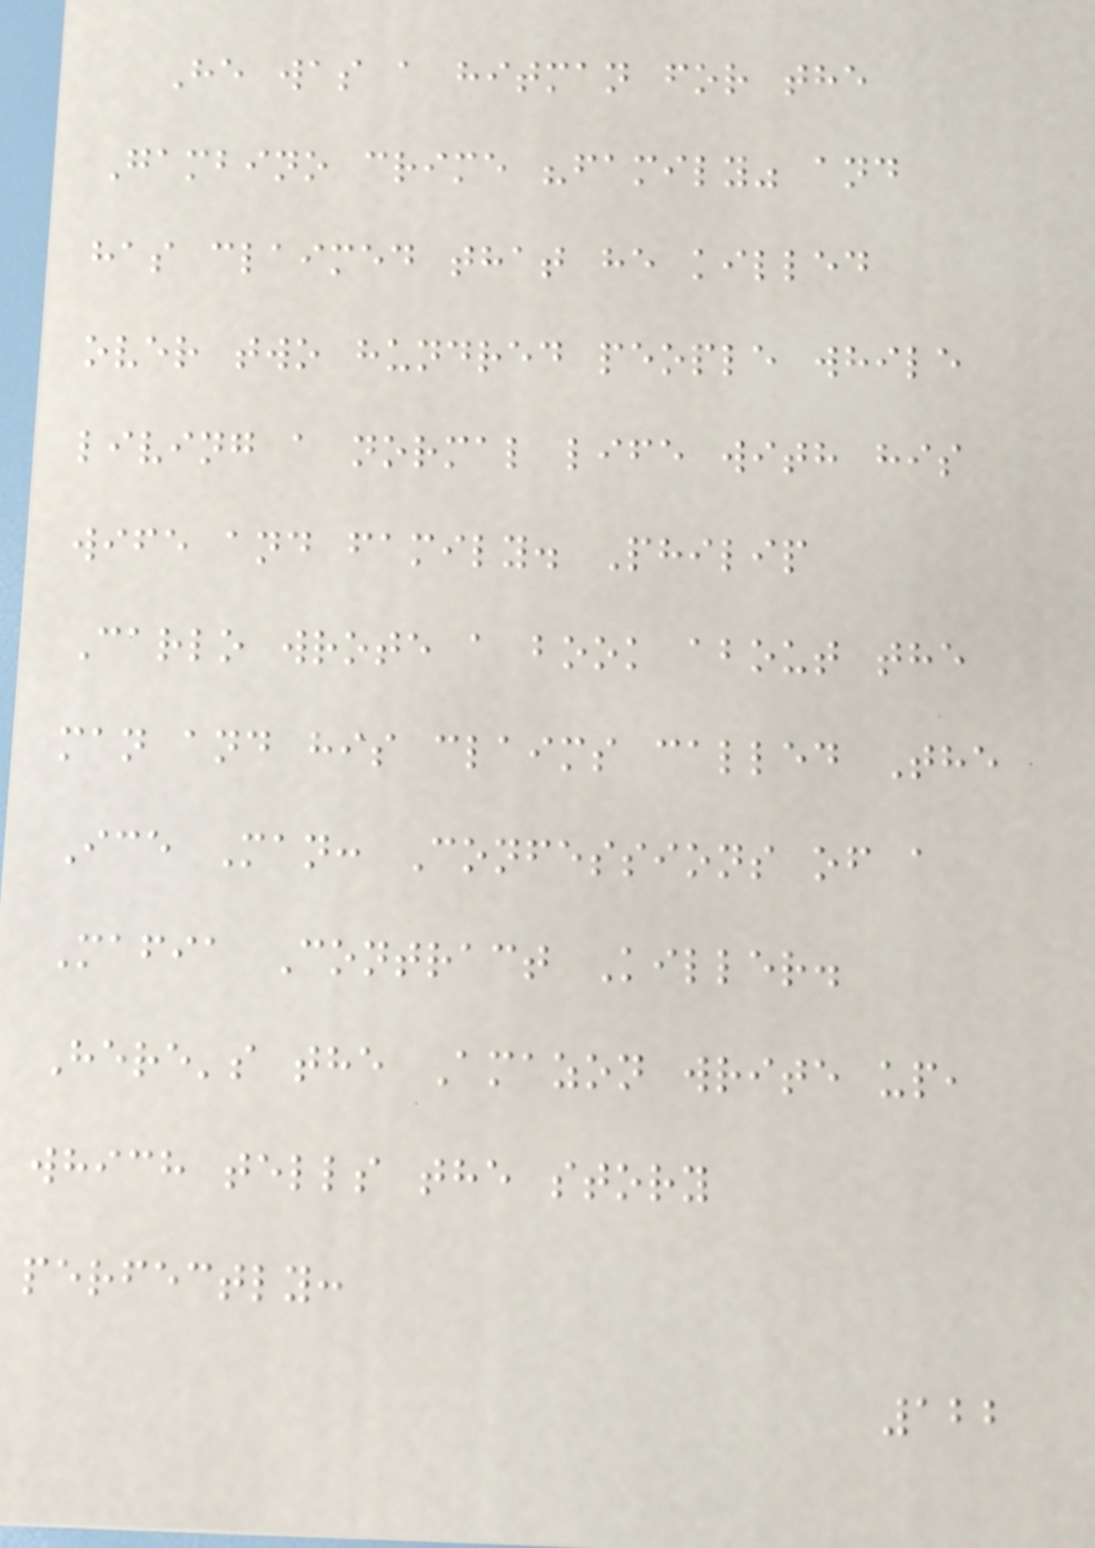He was a hitman for the
Gambino crime "family" and
has claimed that he killed
over two hundred people while
living a normal life with his
wife and family. Philip
Carlo wrote a book about the
man and his claims called The
Ice Man: Confessions of a
Mafia Contract Killer.
Here's the Amazon write up,
which tells the story
perfectly:
122
